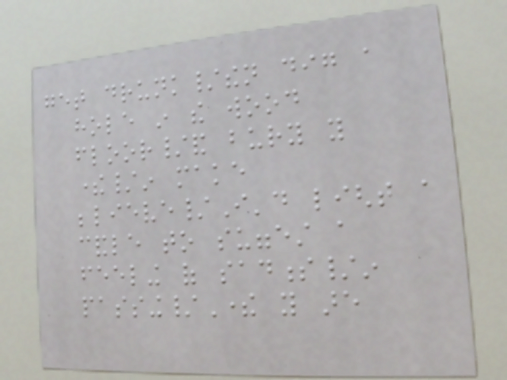get drunk/then dig a
hole in the wood
floor/and bury you
there/in make
believe/I'd light a
candle to suggest a
feeling of sadness/in
passing/There you are
